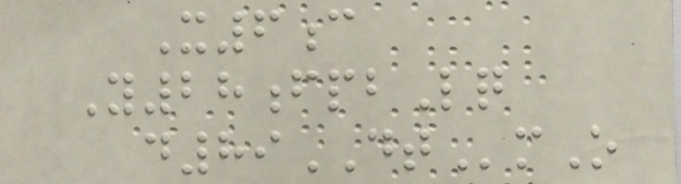X6c
Y28fpbLq
d89DTmO
